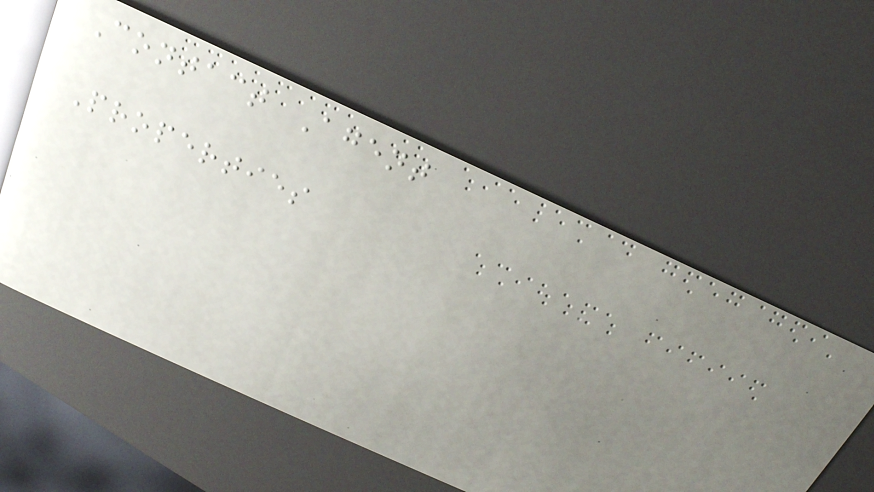Contact Agent
Properties
